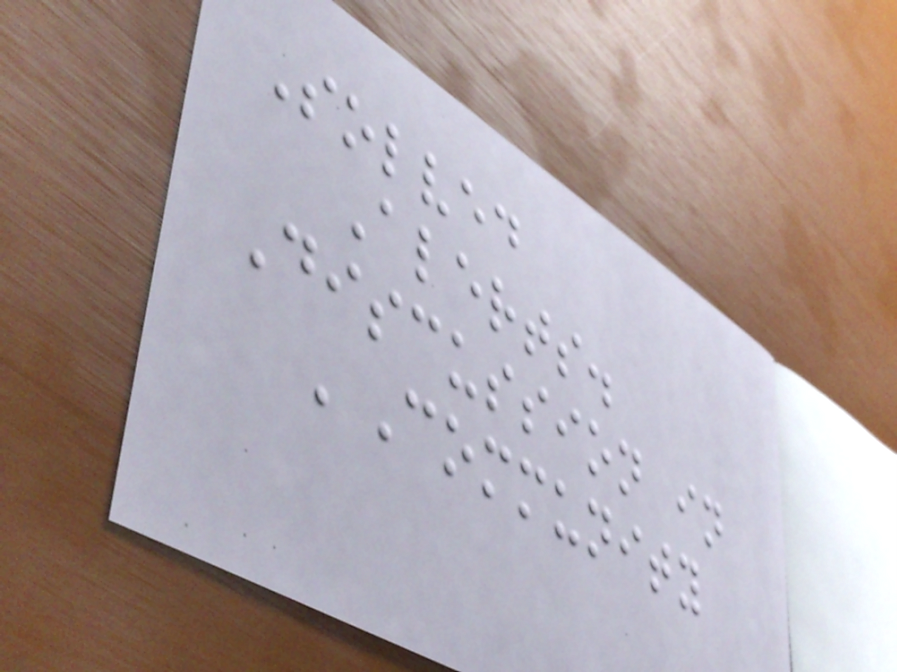Solved
Alerts.
Discussion in
'Community
